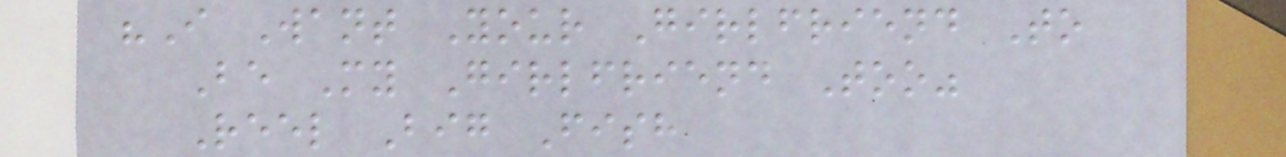"I Want Your Girlfriend To
Be My Girlfriend Too"
Reel Big Fish
